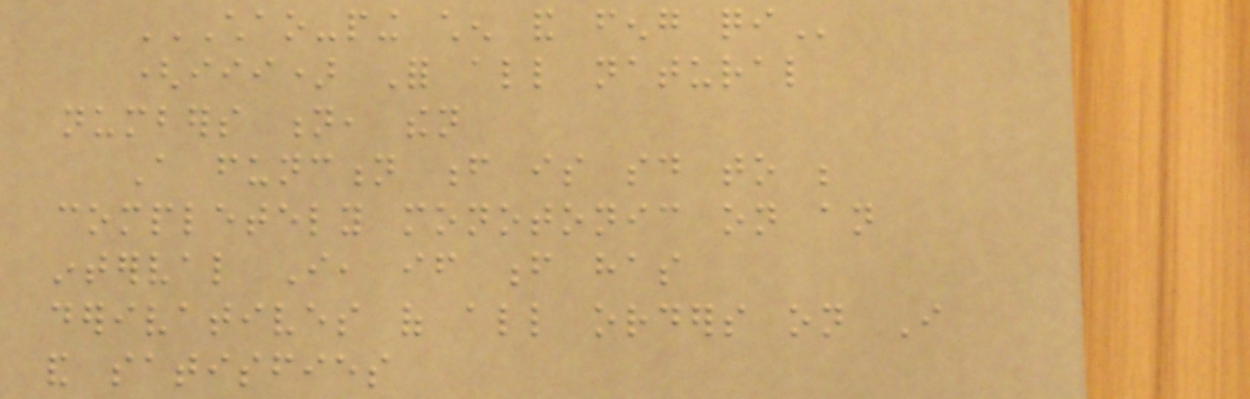CHAO-PING CHEN AND FENG QI
(iii) For all natural
numbers n, then
A function f is said to be
completely monotonic on an
interval I, if f has
derivatives of all orders on I
and satisfies
